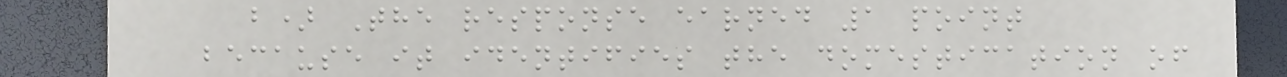b) The response earned 1 point
because it identifies the domestication of
